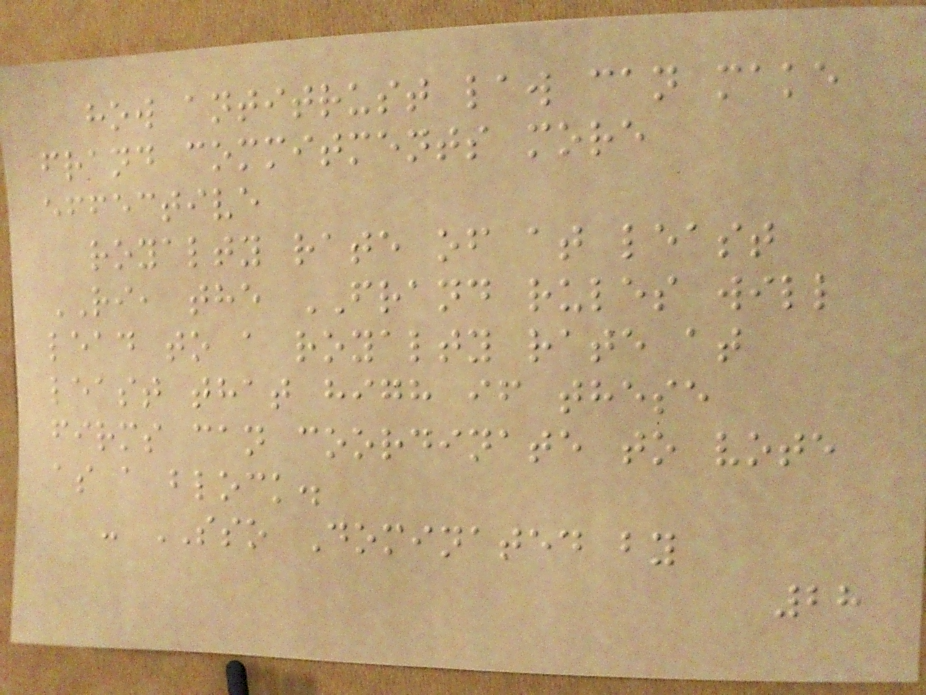how antitrust law can make
frand commitments more
effective
royalty rate of at least
RI, the FRAND rules will
lead to a royalty rate at
least that high if these
firms can coordinate to vote
as a block.
- SSO Dominated by
28
